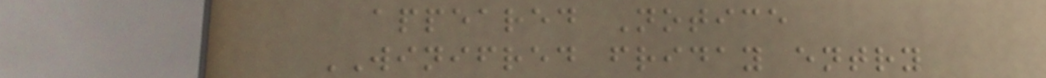appeared Notice
WINIFRED friday entry
